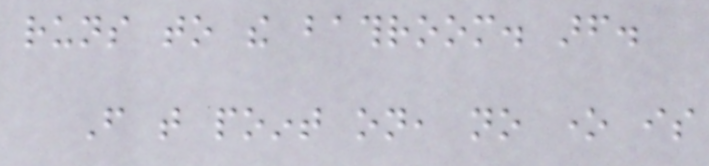runs to the bathroom. arf.
From that point on, no one is
